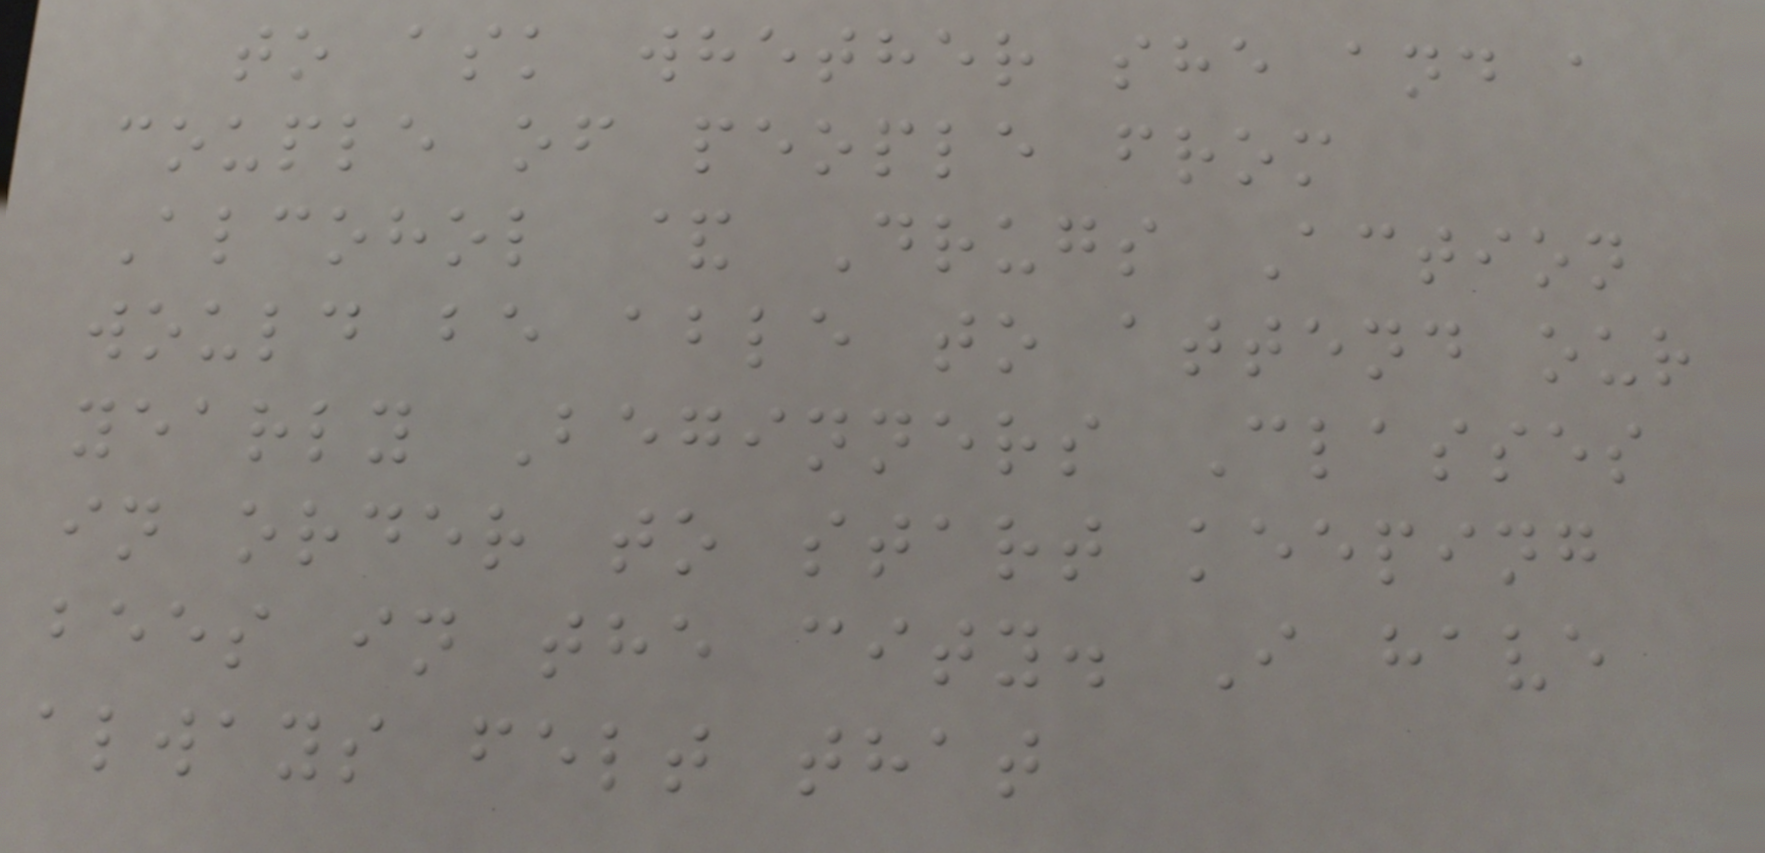to ask whether she and a
couple of people from
Alcohol & Drugs Action
would be able to attend our
yearly Beginners Classes
in order to start keeping
bees in the city. I have
always felt that
